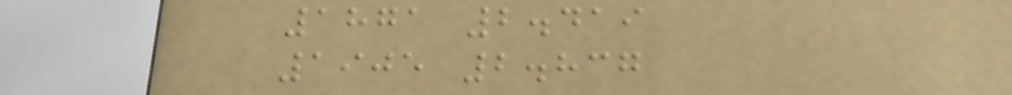1871 2.419
1905 2.837
